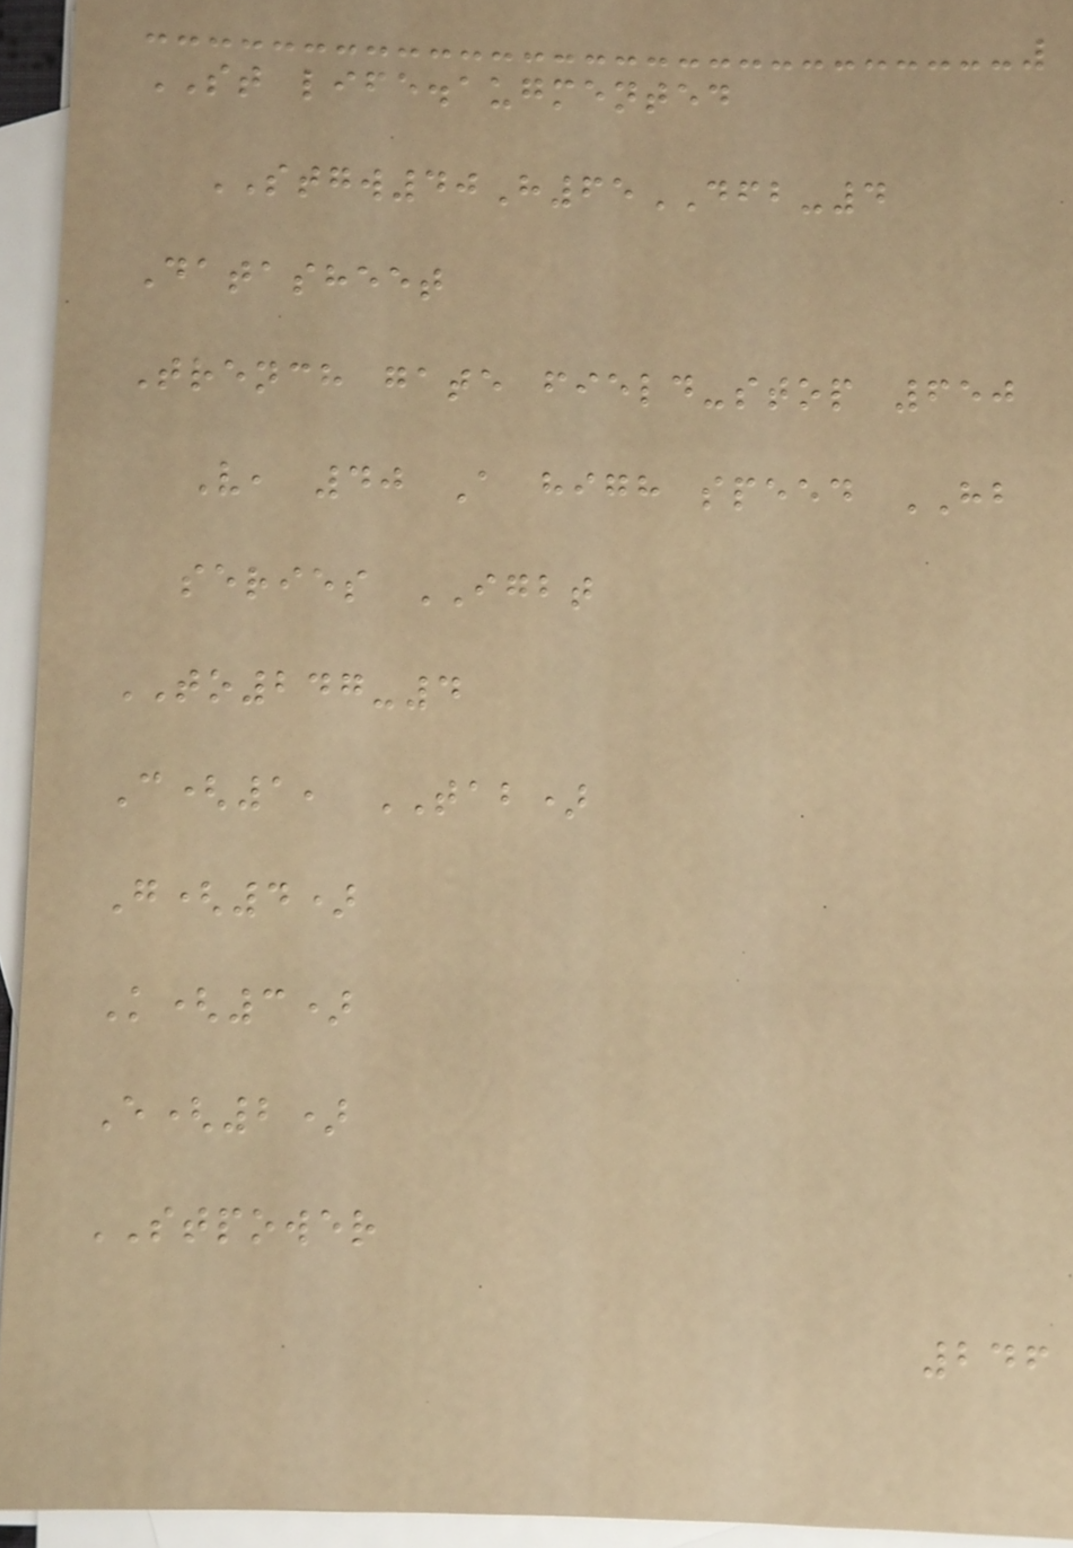ST life.augmented
STGW40H65DFB-4
Datasheet
Trench gate field-stop 650
V, 40 A high speed HB
series IGBT
TO247-4
C(1, TAB)
G(4)
K(3)
E(2)
STPOWER
246
